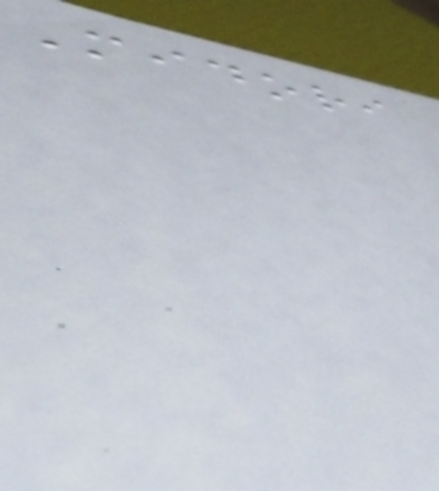Midori
